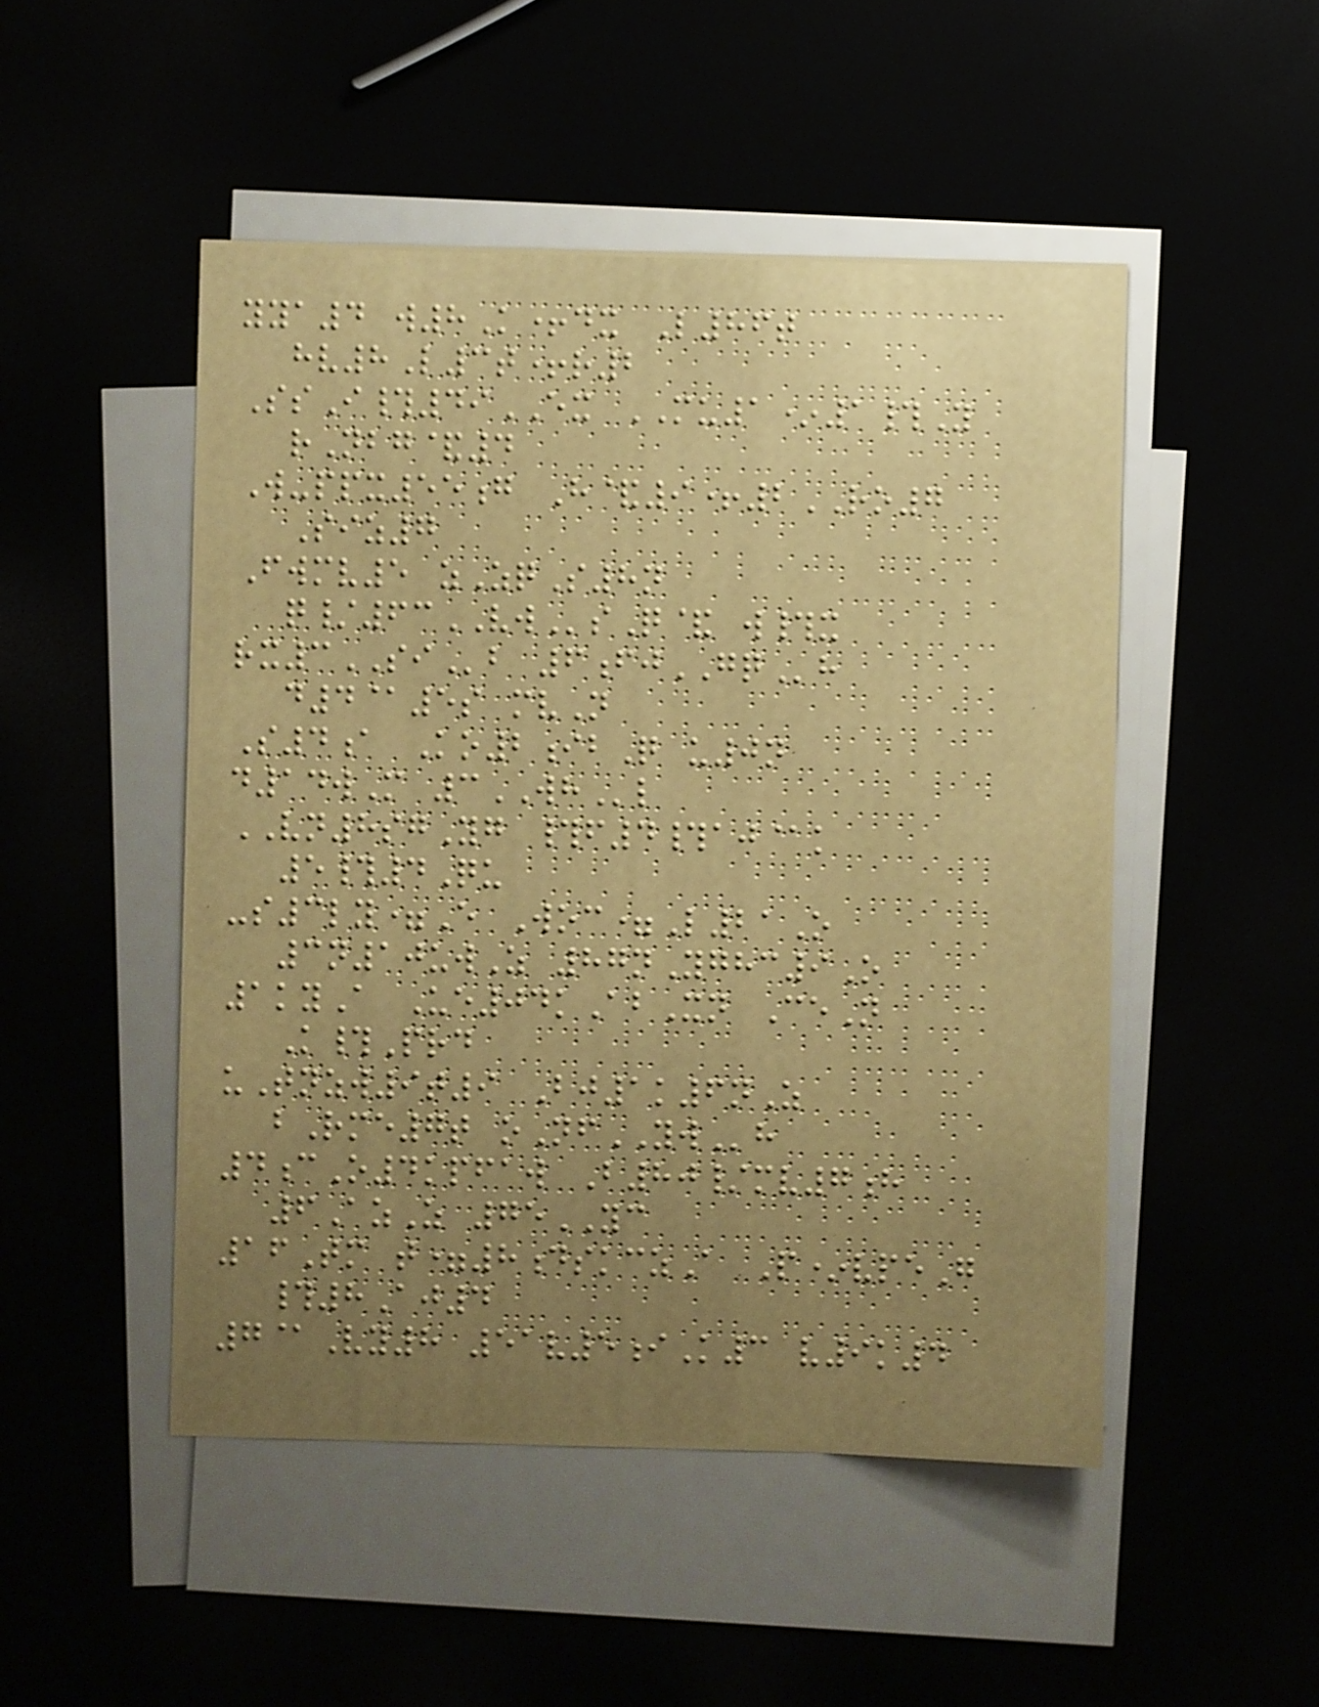yya4 w8K+dx L86t
hv8L3t+r2
SsI#49EX MU1*1#Y
rNbg&4
W-ppx55g H&9+2RO7
Siz7
Fwmv5 zZqS8n
q/63VWsQ& w#x
rx3SIb 6fjGQh
d4@5s mvN
S4a Ko2ibQ u0n
d14wM 3WHl
VN8sgYg #f4#aj@k
5#4Qu
-s3ly=E Woc=L21O
3n10uwZ 87nYghc9O
1kyA Ue04kAbXn CeN
K#Prd
uTnzw9t9 Bj1k6nZ
bRme7t oNfYWh
4cO4kpfaw B80/mv7h
6AzZ 75YC
16Tm t=8dskczA P*vpeG
#8Aj4
7@Vy8 51v5iK3 v9k4
